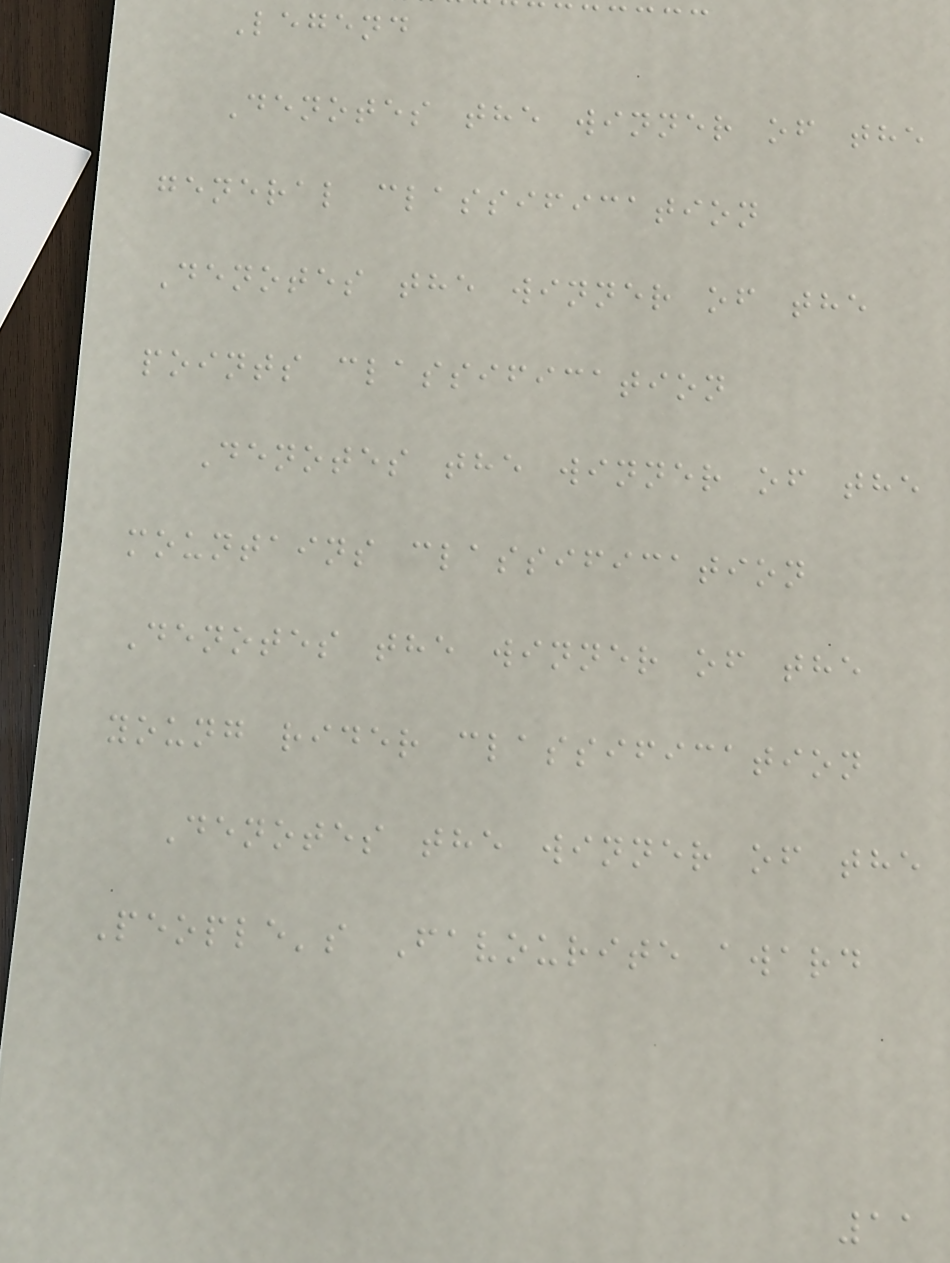Legend
Denotes the winner of the
general classification
Denotes the winner of the
points classification
Denotes the winner of the
mountains classification
Denotes the winner of the
young rider classification
Denotes the winner of the
People's Favourite award
11
